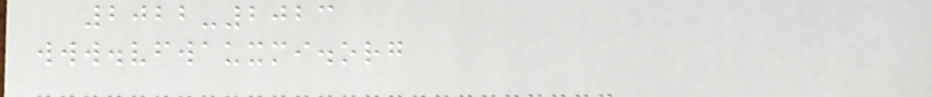2022-2023
www.vfwauxmi.org
